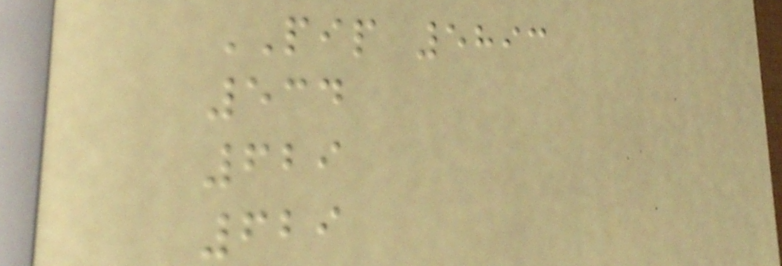PIP 5893
534
629
629
